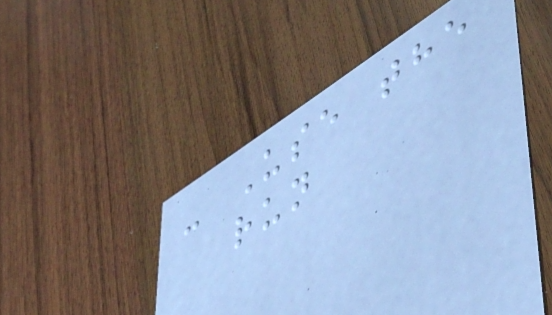- Use the
run
